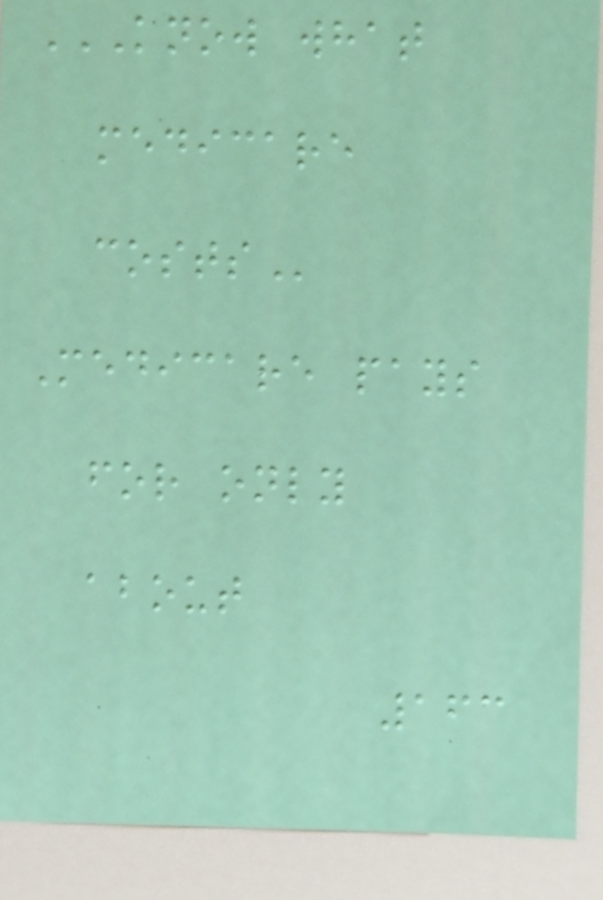KNOW WHAT
MEDICARE
COSTS
Medicare pays
for only
about
163
